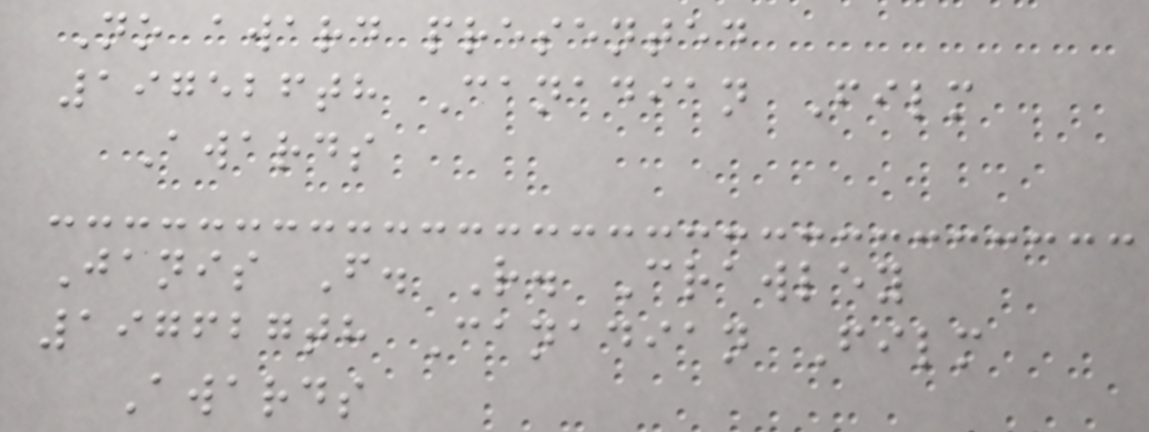No award presented
197526th Canadian Film
Awards
Janis F. R. Crawley
197627th Canadian Film
Awards
